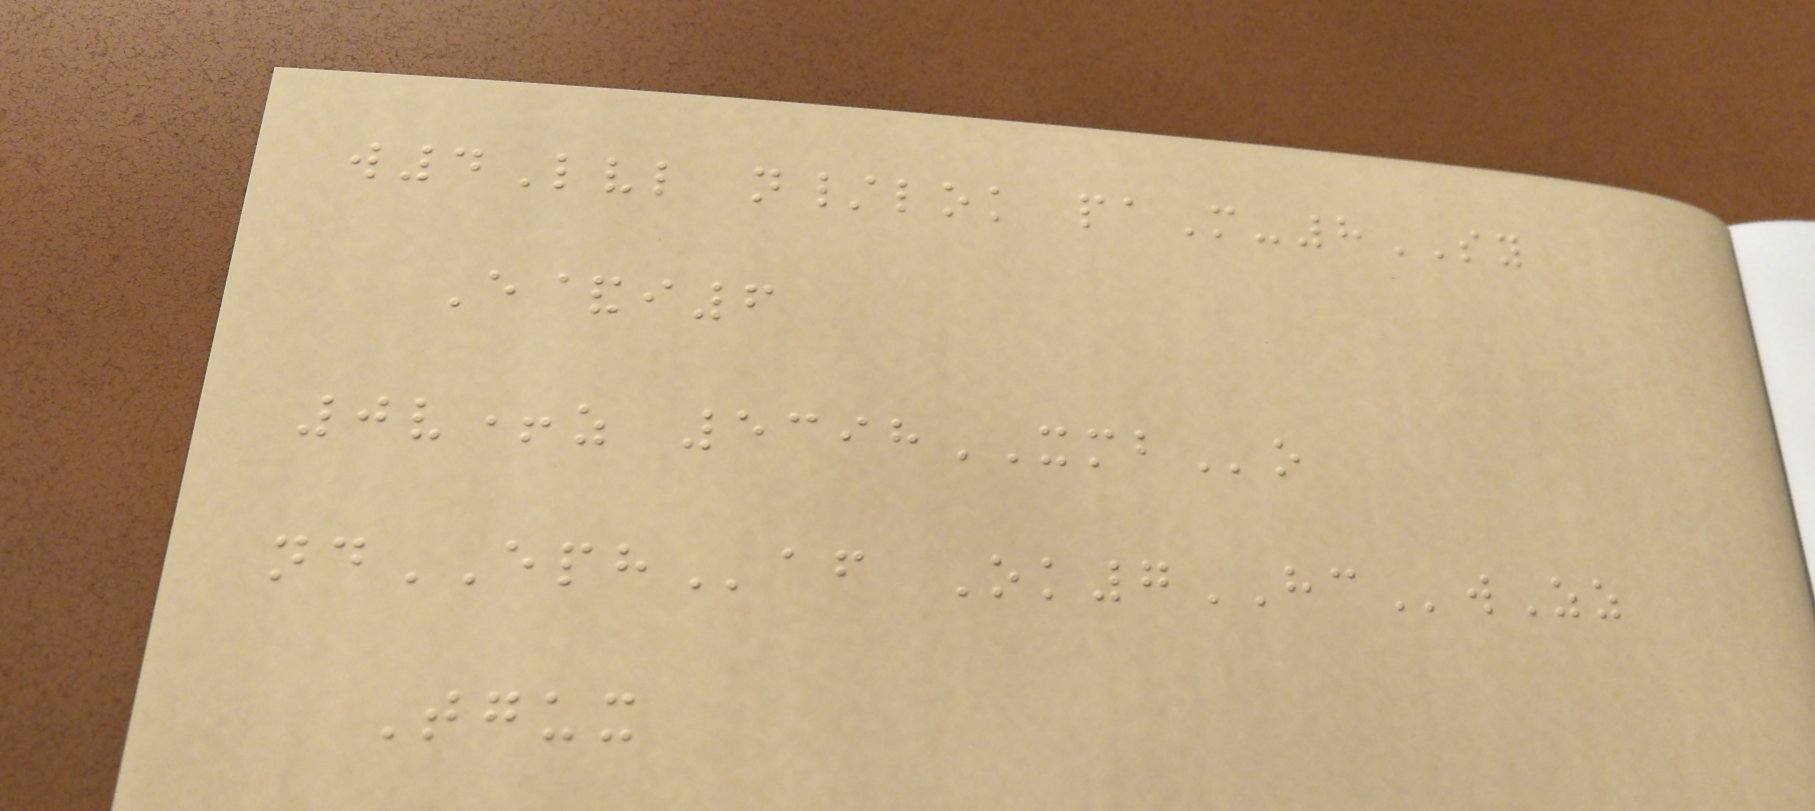w4Lvl n/lok paM-8SY
E&i6
0v+z 5398XMBo
ndEPHaf Ok7HCwZz
Tgux
